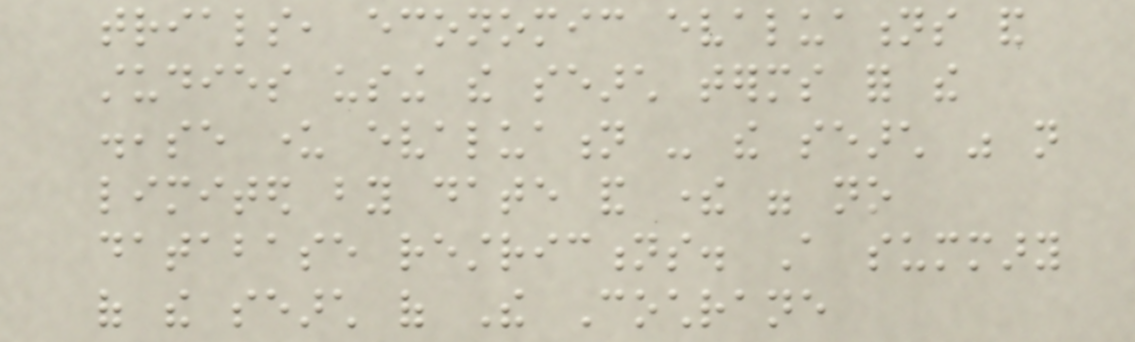trials, economic evaluations and
studies using the search terms for the
disease under evaluation - the search was not
limited by date and there were no
database restrictions. A summary
of the search of The Cochrane
